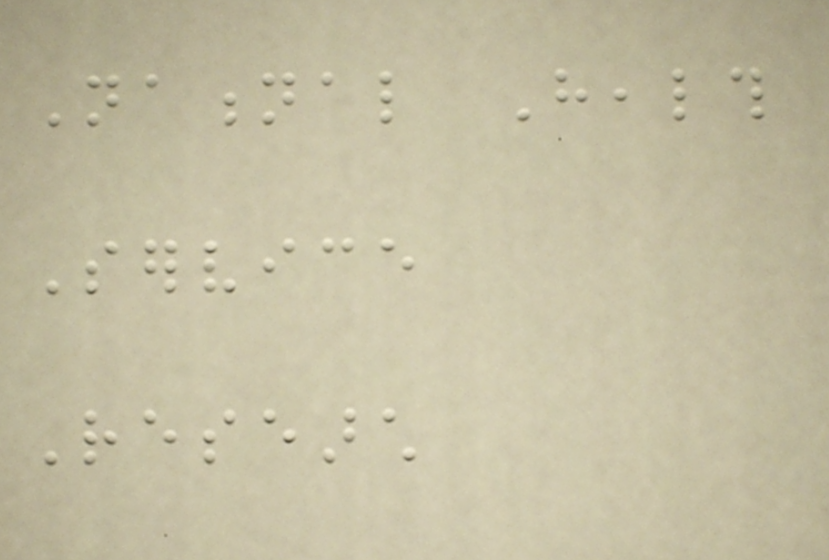National Health
Service
Research
